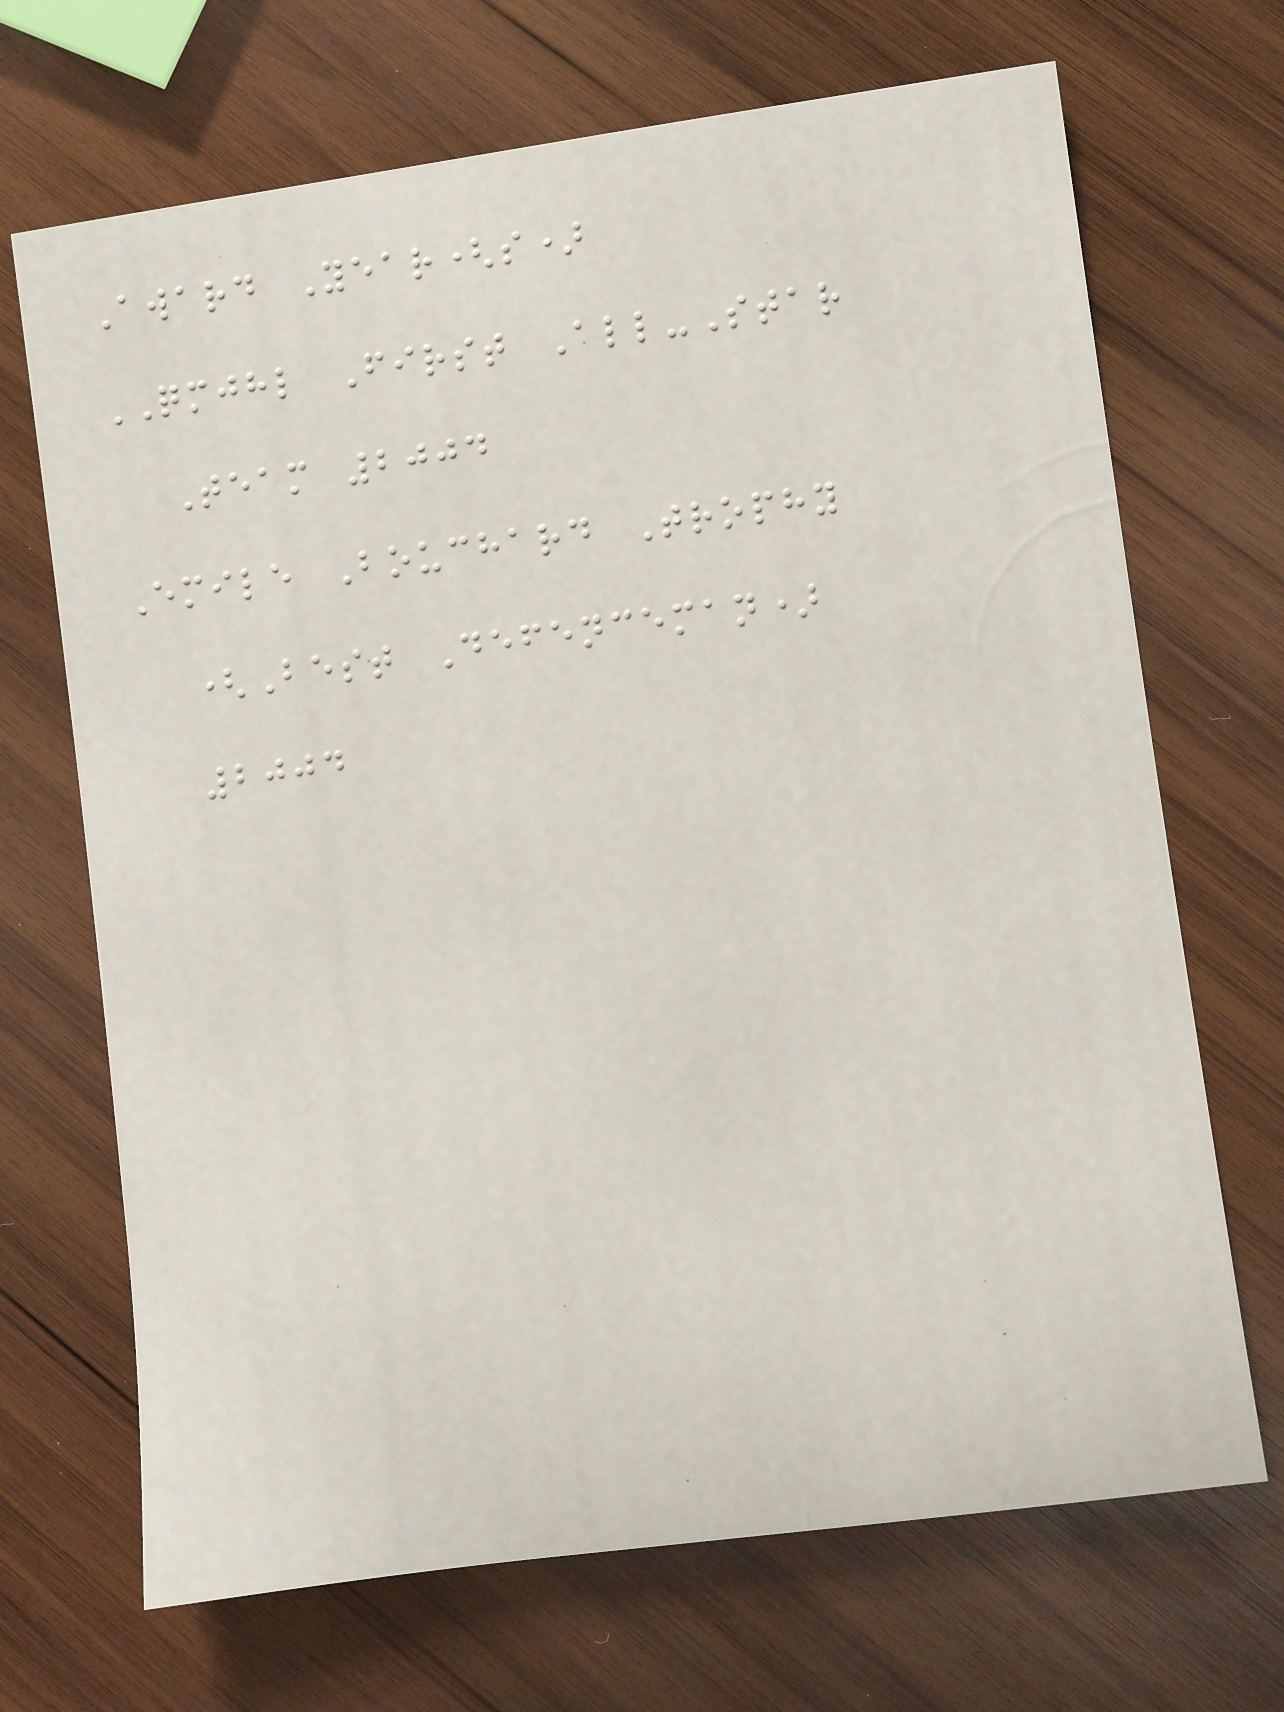Award Year(s)
QMJHL First All-Star
Team 2004
Emile Bouchard Trophy
(Best Defenceman)
2004
